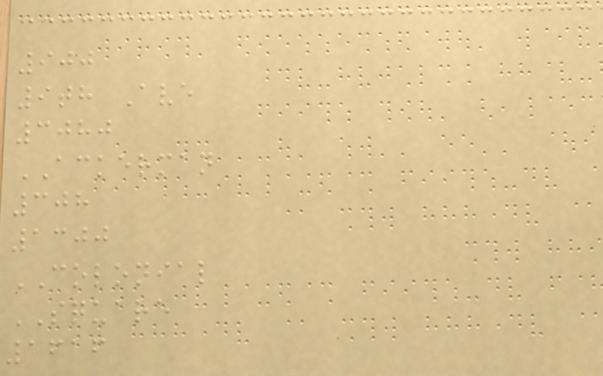900
9th Ave
3080
ACKERMAN
308
1300
COLONIAL
SQUARE
1616
